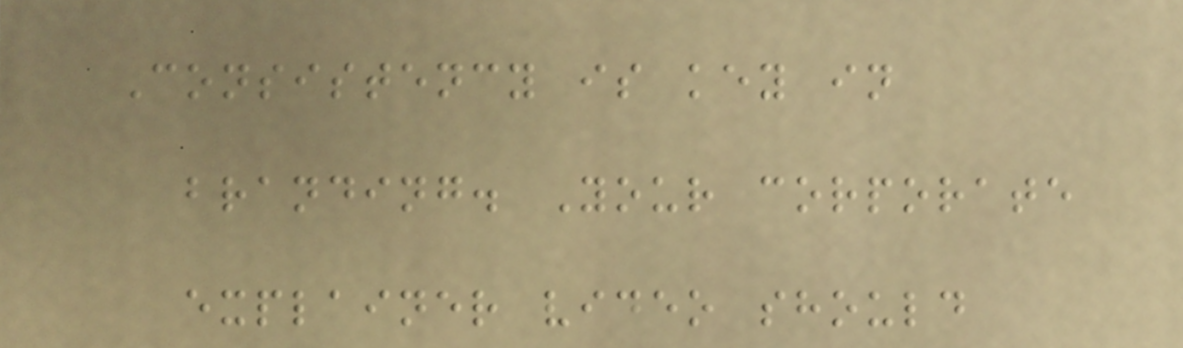Consistency is key in
branding. Your corporate
explainer video should
